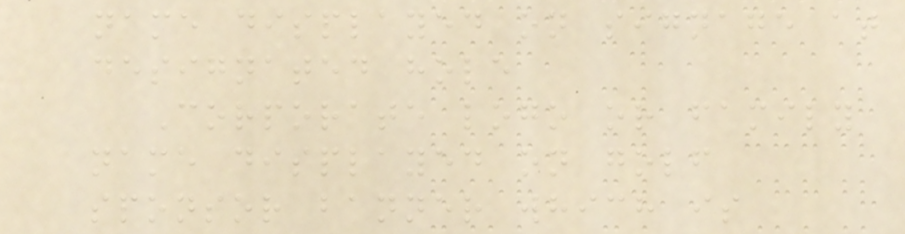name displayed on signage at
designated hole
Corporate logo or family
name displayed on golf
sponsor banner which is
